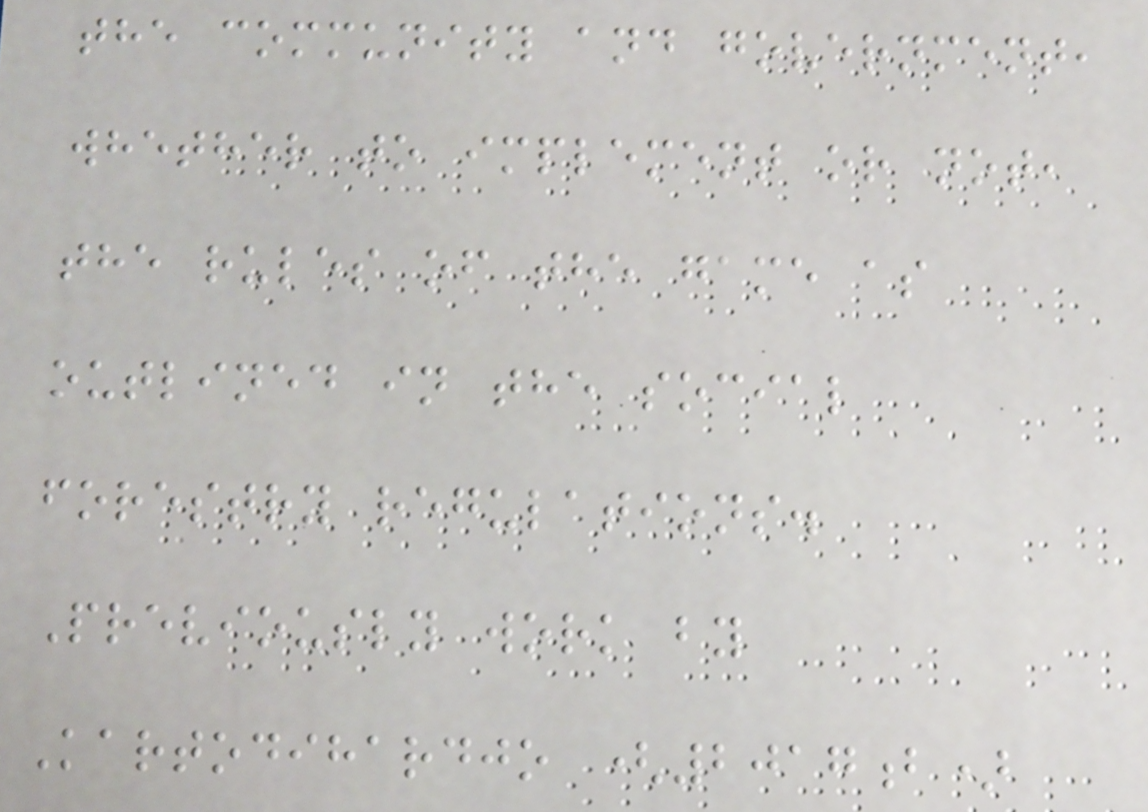the community and government,
whether to implement or not,
the rules of the game as
outlined in the social
forestry regulations.
Previously work by
Kartodihardjo (2017b)
